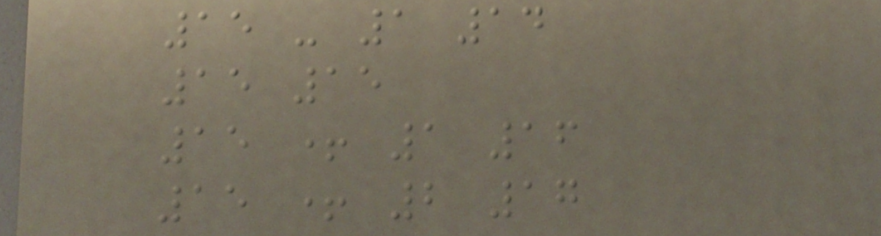15 - 1 14
15 15
15 + 1 16
15 + 2 17
